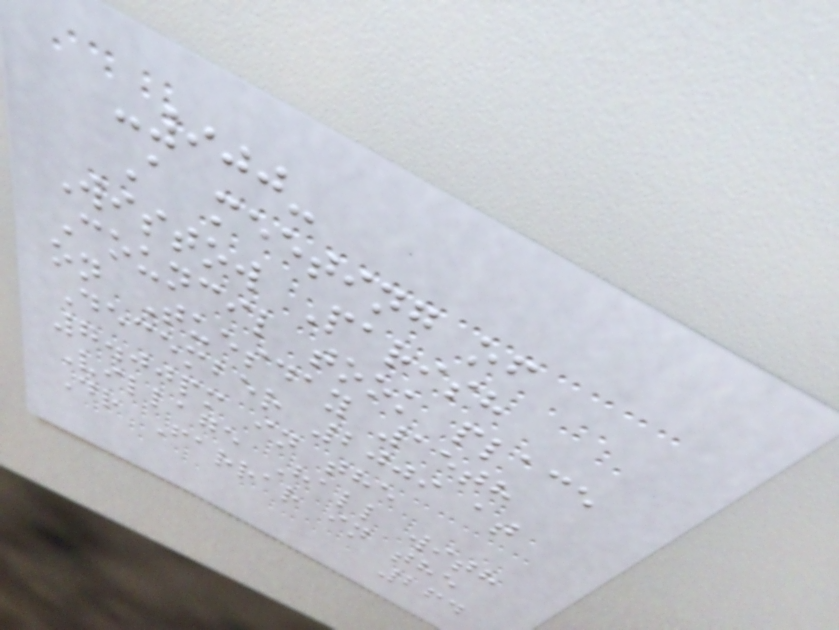-900-
A meeting of
Wistow Parish
Council took place
on Tuesday 15th
December 2009 at
7.00pm in the
Village Hall with
Dr Farrar in the
264
